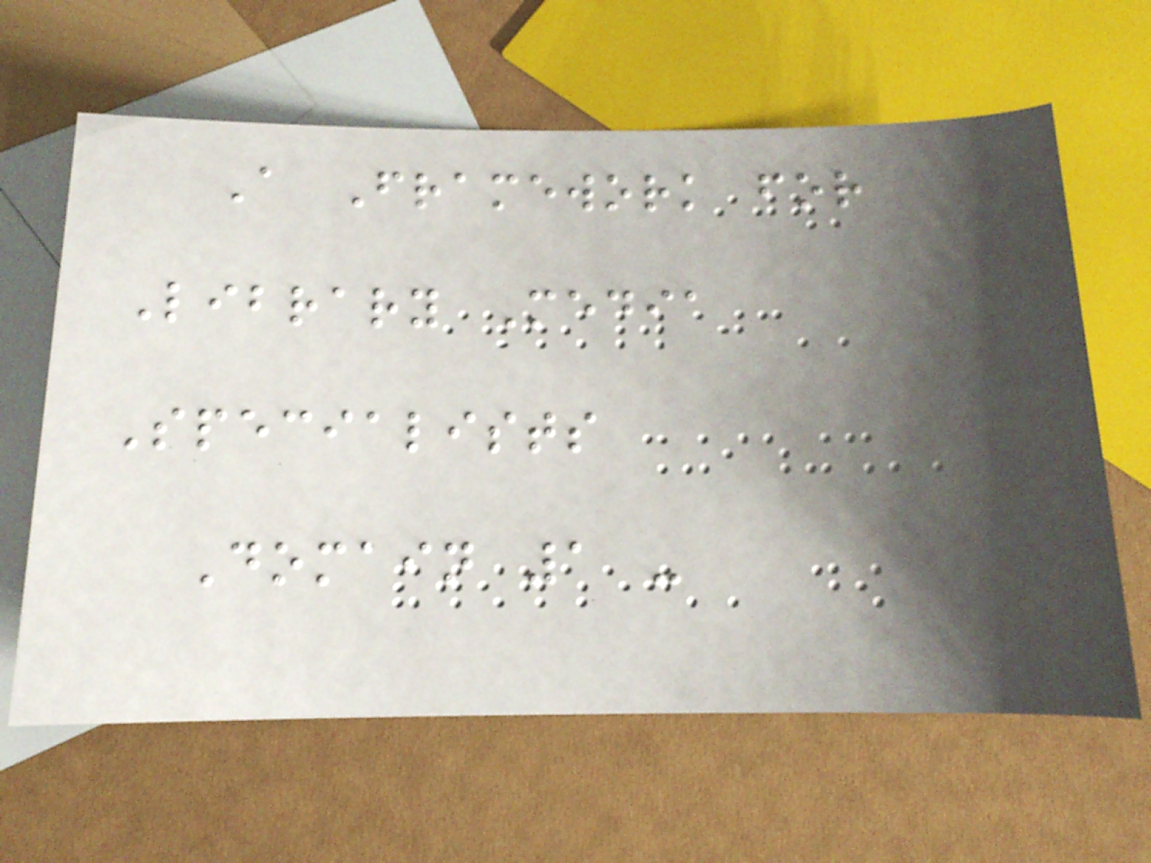A Framework for
Library Media
Specialists
Domain 1 -
